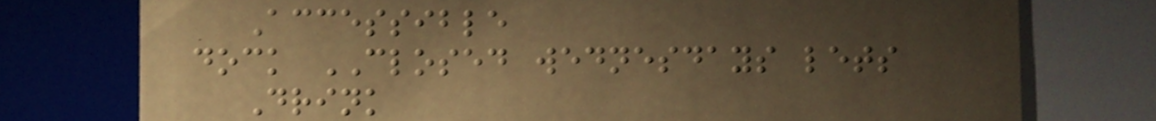Accessible
dock CLOSED wednesdays lets
Drink
